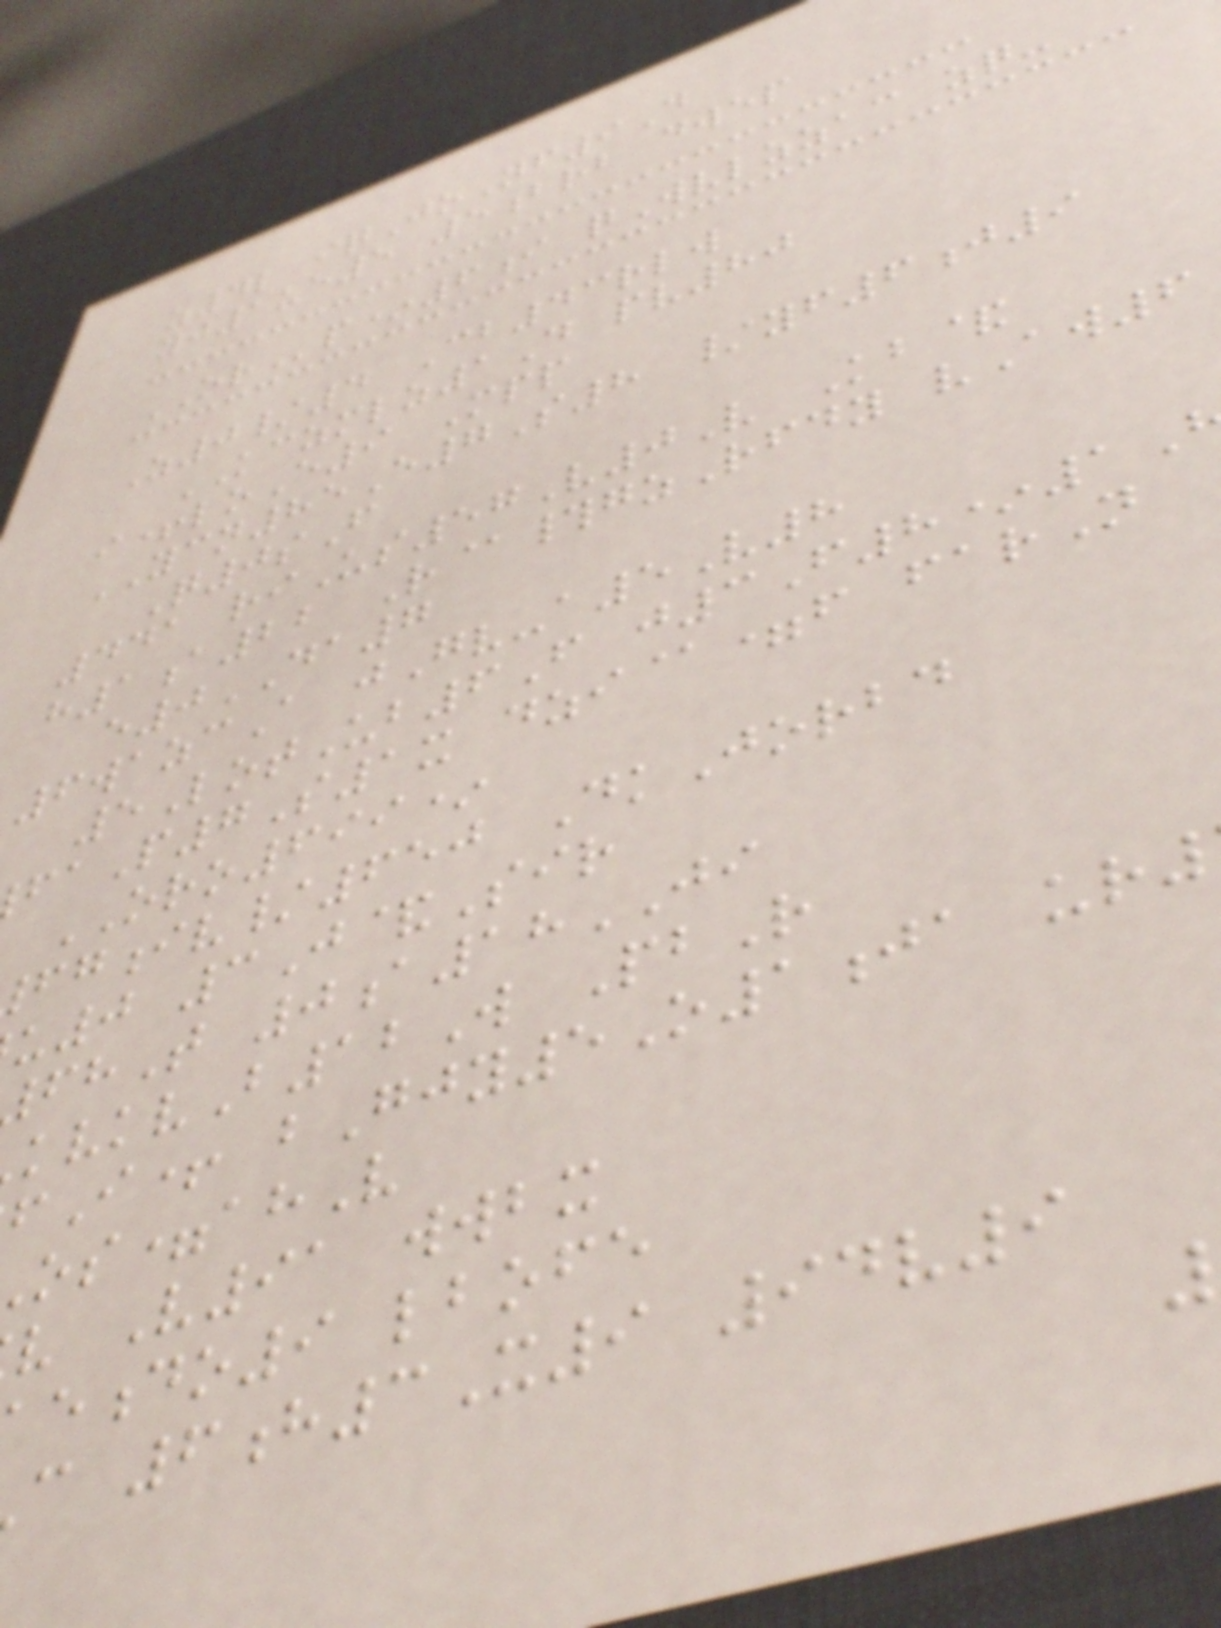z4l iqJoNf9D
yj1ue5 5brb dwep
ORp*6i qWvlzzac zq-
Z0/4 Cb43rlw
KCZMLZ1D pv80
i+loE9 Mpp
YCN85E7S8 /yf6j9
Q0sF
441 riUs57V0V Kb&
h1a22 R@#gzRfdy vAw6
e0DA7
6wazcA jGv-a5V8
5LotUb6F j3F8*1
P7S1x dzi@=f farN
ORO699*
iv/650 DkJorbd
u0 3J&Sir
T 0a18JI
vkvB12W PbR
I+ bGjy5O1ja ur
=ahV
v V91 wwbx
do9 lbofe
c 6h3X9 94v9
